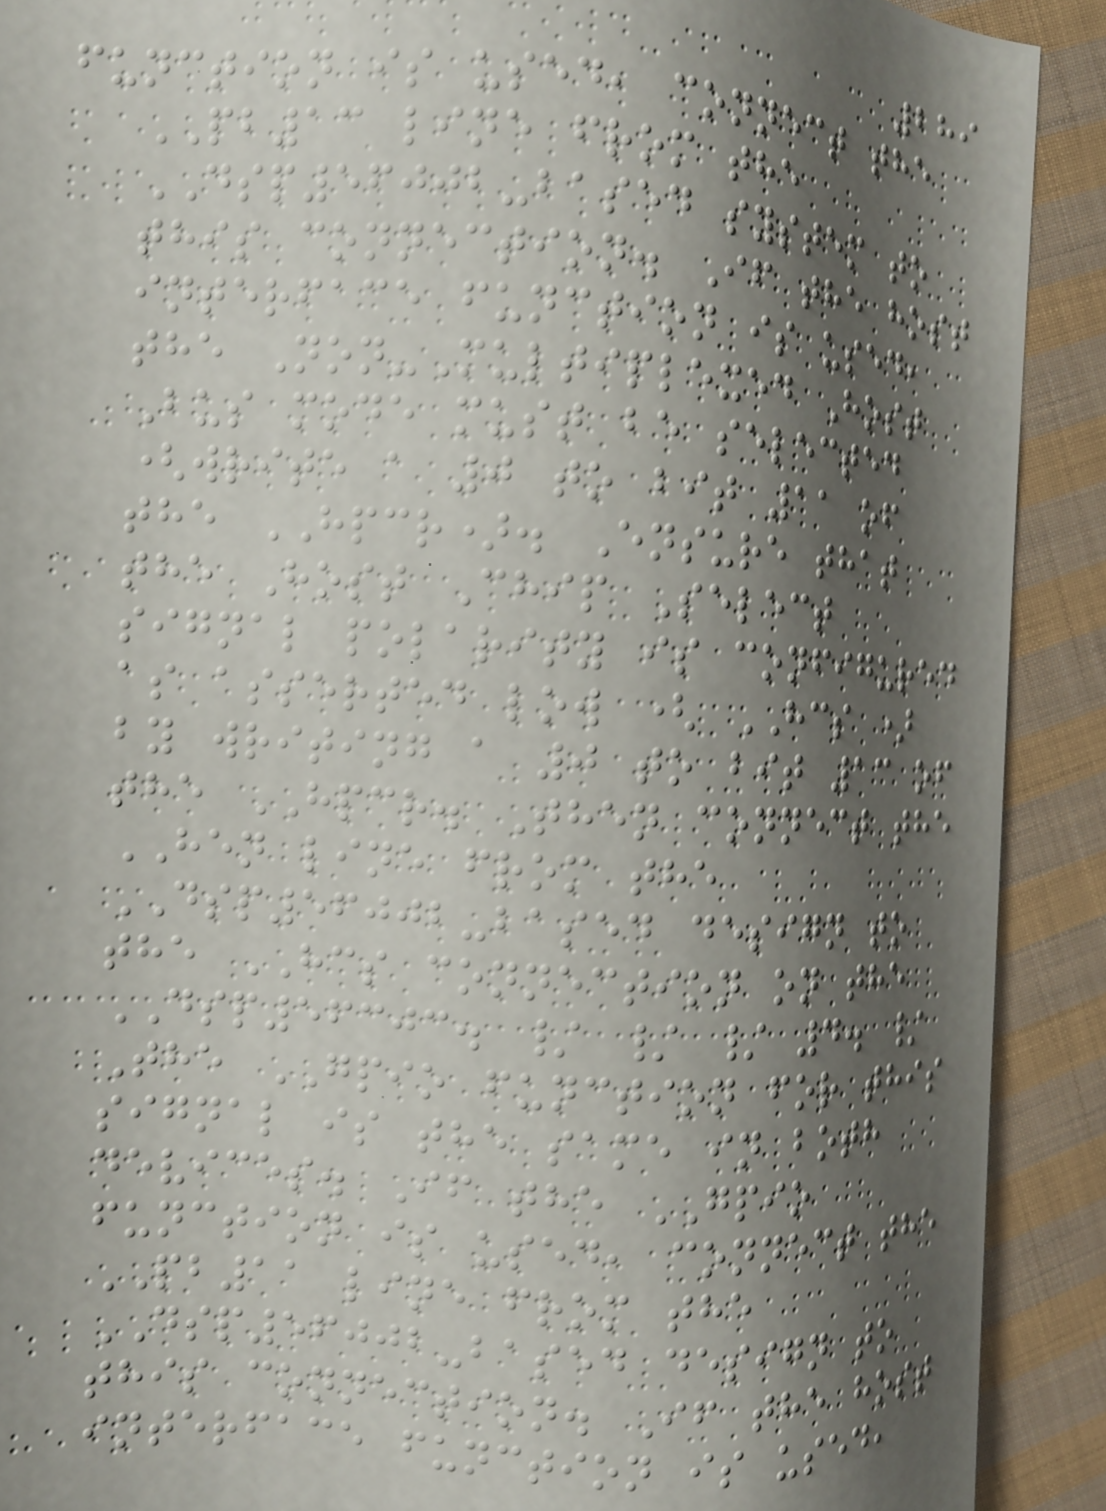289
function is used, connect the
PB13 line from the
DSP56002-based system to
this connection. If the host
interface function is used,
the Non-Multiplexed Host
Bus mode must be selected
(write a 0 to bit 11 of
the HPCR). Ensure that
the Host Chip Select
signal polarity is configured
as asserted low ( HCS )
by writing a 0 to bit 13 of
the HPCR. Then connect the
HEN line from the
DSP56002-based design to
the HCS connection on the
DSP56303. / / / 4. /
The GPIO function for this
signal is the same in both
devices. If the GPIO
function is used, connect the
PB11 line from the
DSP56002-based design to
this connection. If the host
interface function is used,
